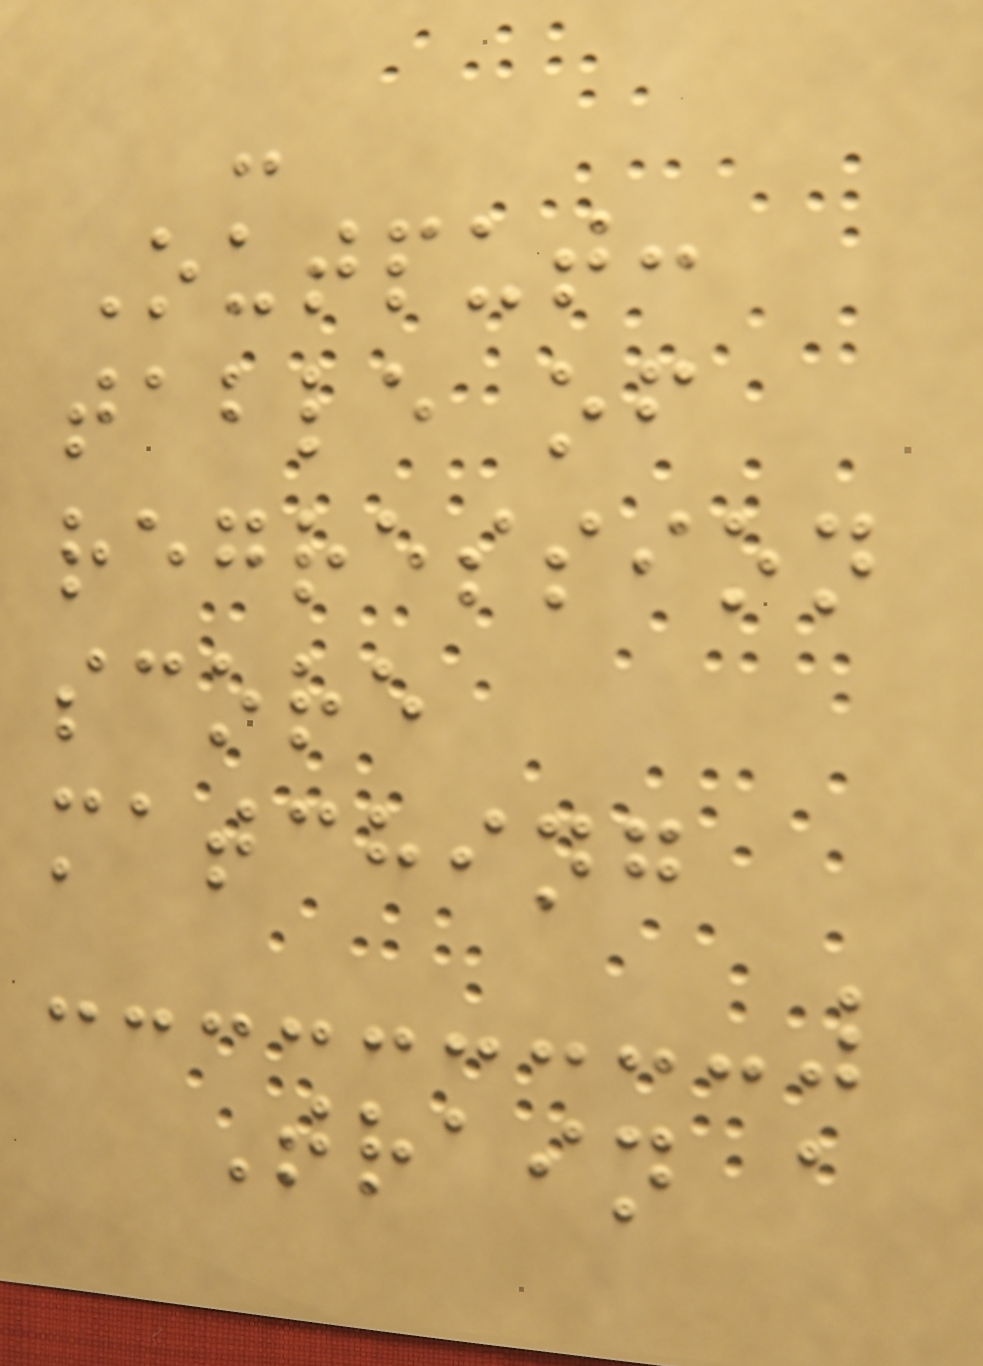-
Output:
table of
regression
score
matching
Train a
